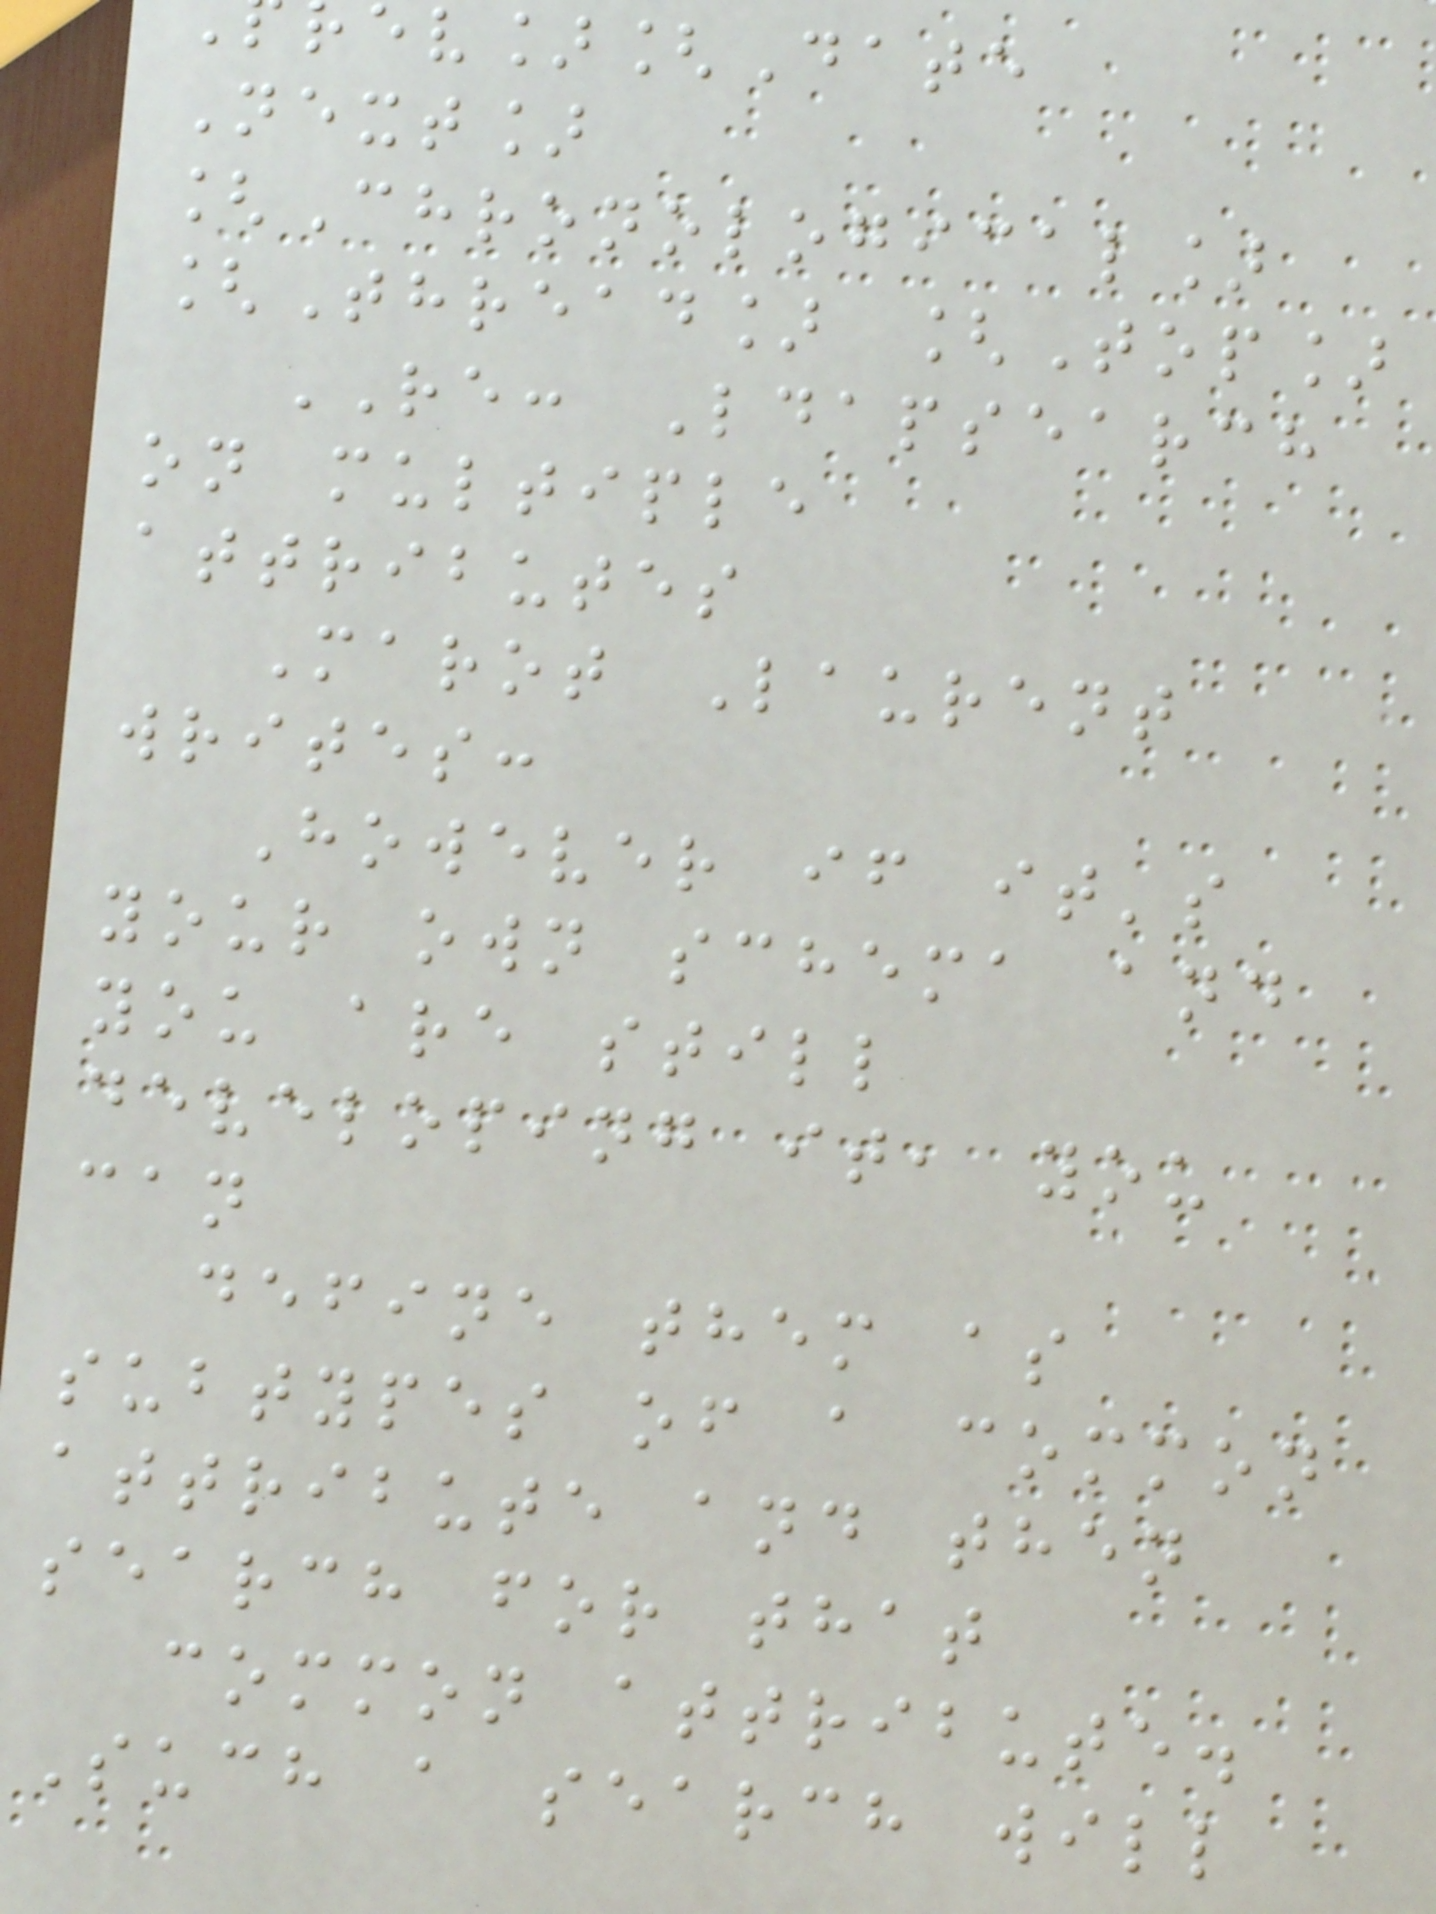ev][Date
Next]
[Chronological]
[Thread] [Top]
RE: Ldapsearch
on multiple
attributes
Marot Laurent
writes:
However if it's
your own schema and
you are still
developing it, you
can
define them as
subtypes of a common
attribute and then
search for that
common attribute.
Such a search will
